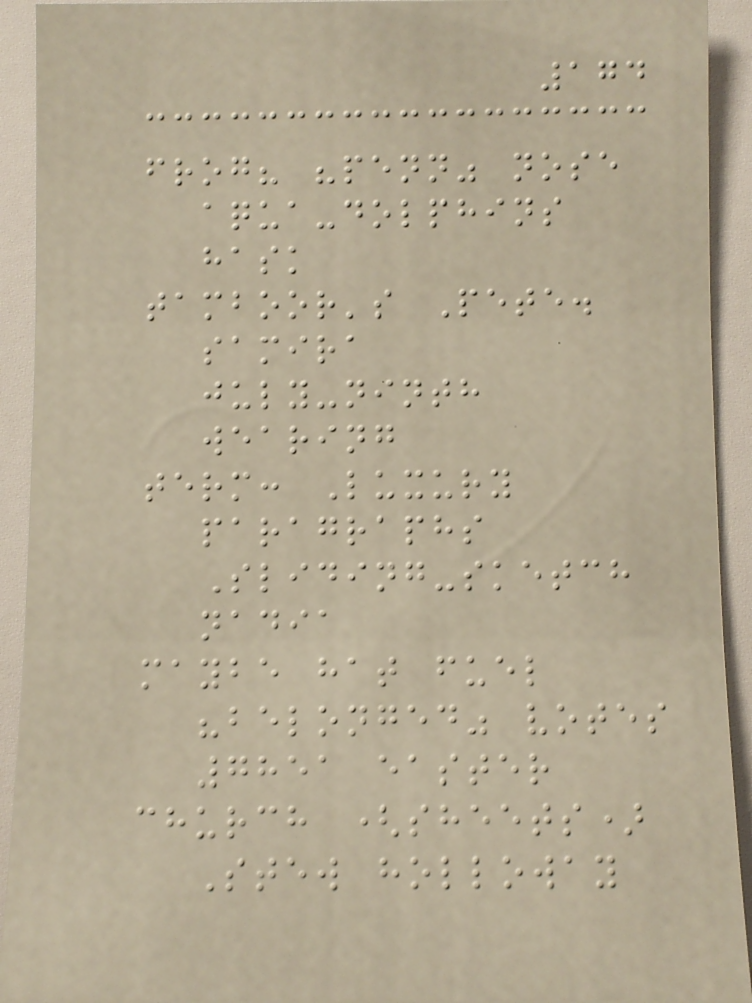174
frog? "penn" nose
aqua-dolphins
hask
tamboor's Pete.
samira
july-ninth
wearing
term: Luxury
paragraphs
Sliding-sketch
nadia
maybe hat fuel
"belonged" votes
7851 easter
church (sheets)
Stew holloway
